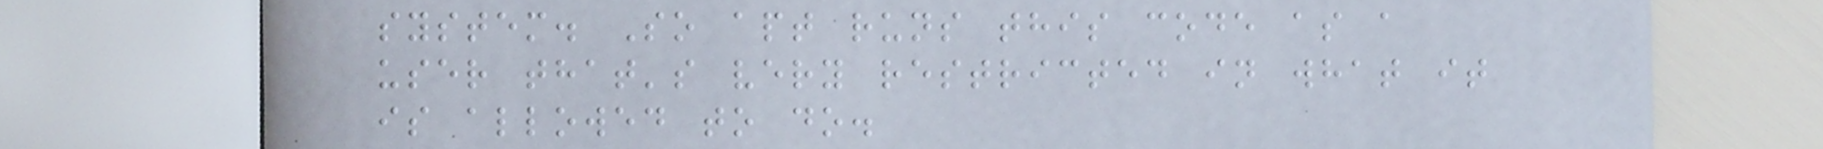system. So apt runs this code as a
user that's very restricted in what it
is allowed to do.
